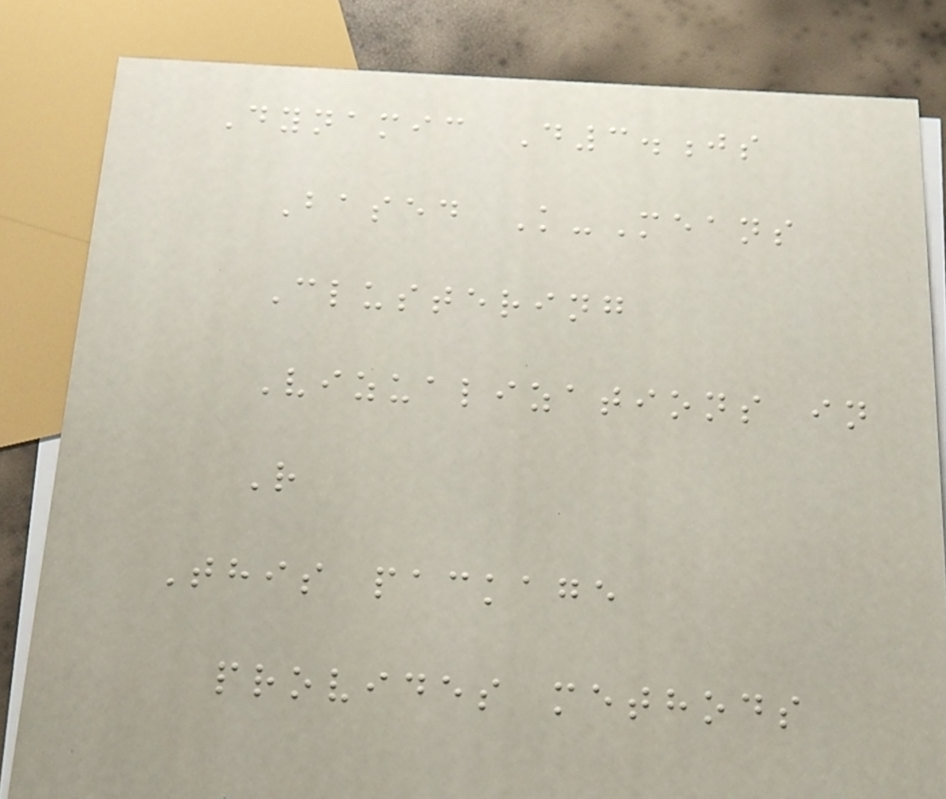Dynamic D3.js
Based K-Means
Clustering
Vizualizations in
R
This package
provides methods
